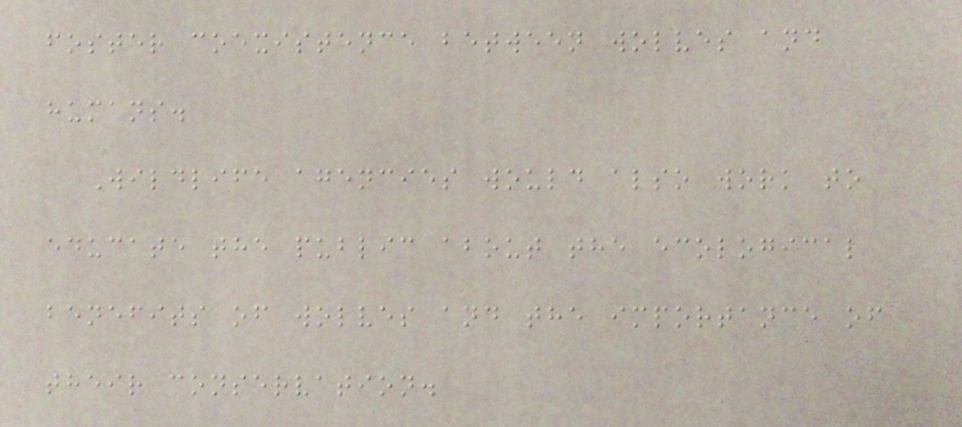foster coexistence between wolves and
humans.
Wildlife agencies would also work to
educate the public about the ecological
benefits of wolves and the importance of
their conservation.
